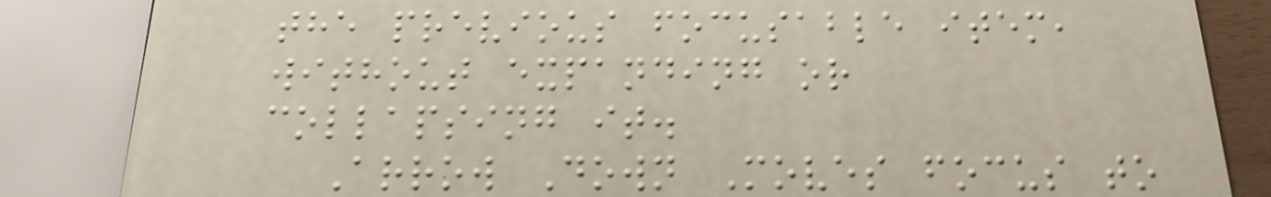the previous focusable item,
without expanding or
collapsing it.
Arrow Down Moves focus to
